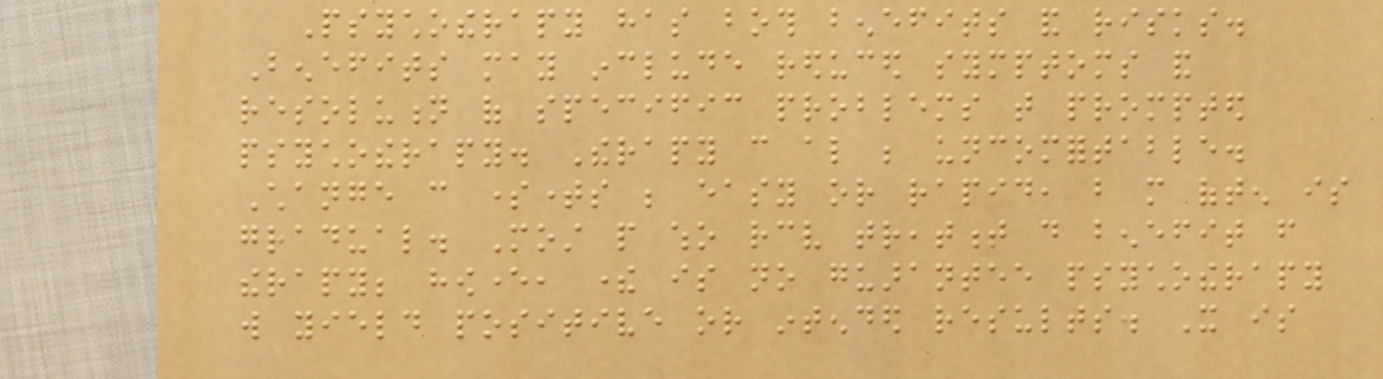Psychotherapy has both benefits and risks.
Benefits may include reduced symptoms and
resolution of specific problems that prompted
psychotherapy. Therapy can also be uncomfortable.
Change can sometimes be easy or rapid, but more often is
gradual. Most people who receive treatment do benefit from
therapy; however, there is no guarantee psychotherapy
will yield positive or intended results. It is
